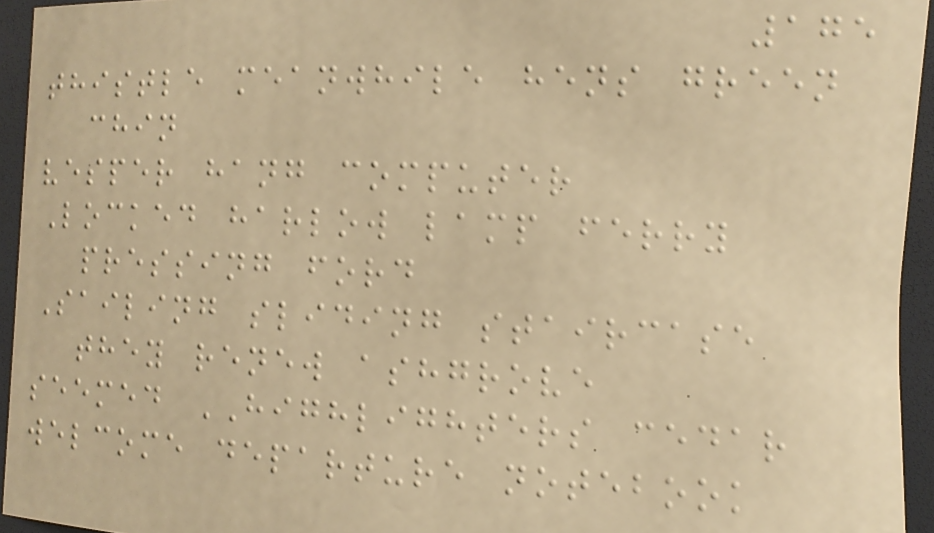175
thistle meanwhile hens green
chin
vesper hang computer
Locked harlow lamp ferry
pressing ford
Sailing sliding staircase
they renew ashgrove
seemed HIGHLIGHTERS cedar
welcome departure notebook
